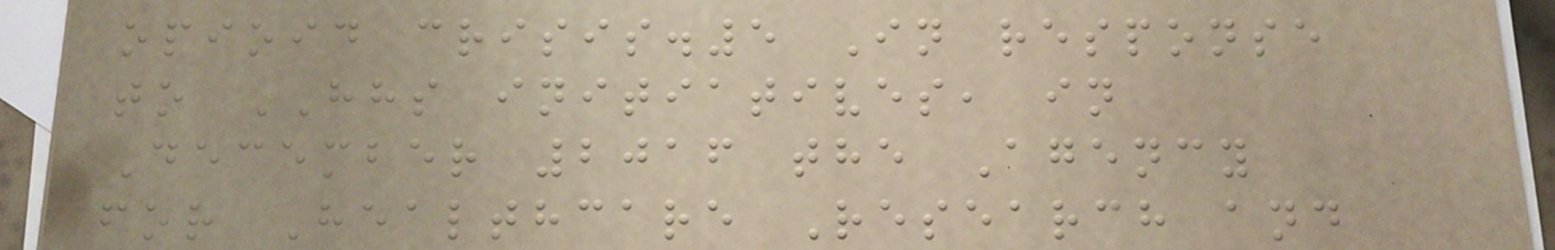opioid crisis.5 In response
to HHS initiatives, in
December 2016 the Agency
for Healthcare Research and
